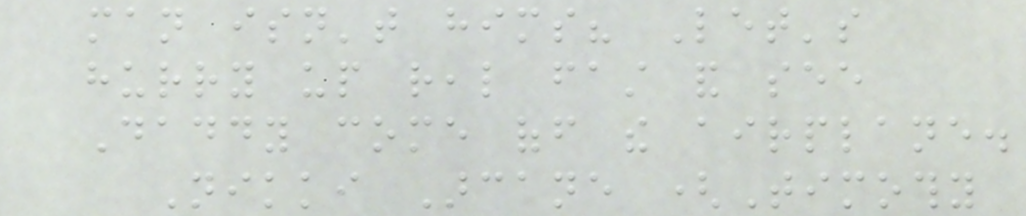man isn't hims? Let's
hurry up real fast and see
Daddy come off the airplane.
Nikki Arcane (Timothy
